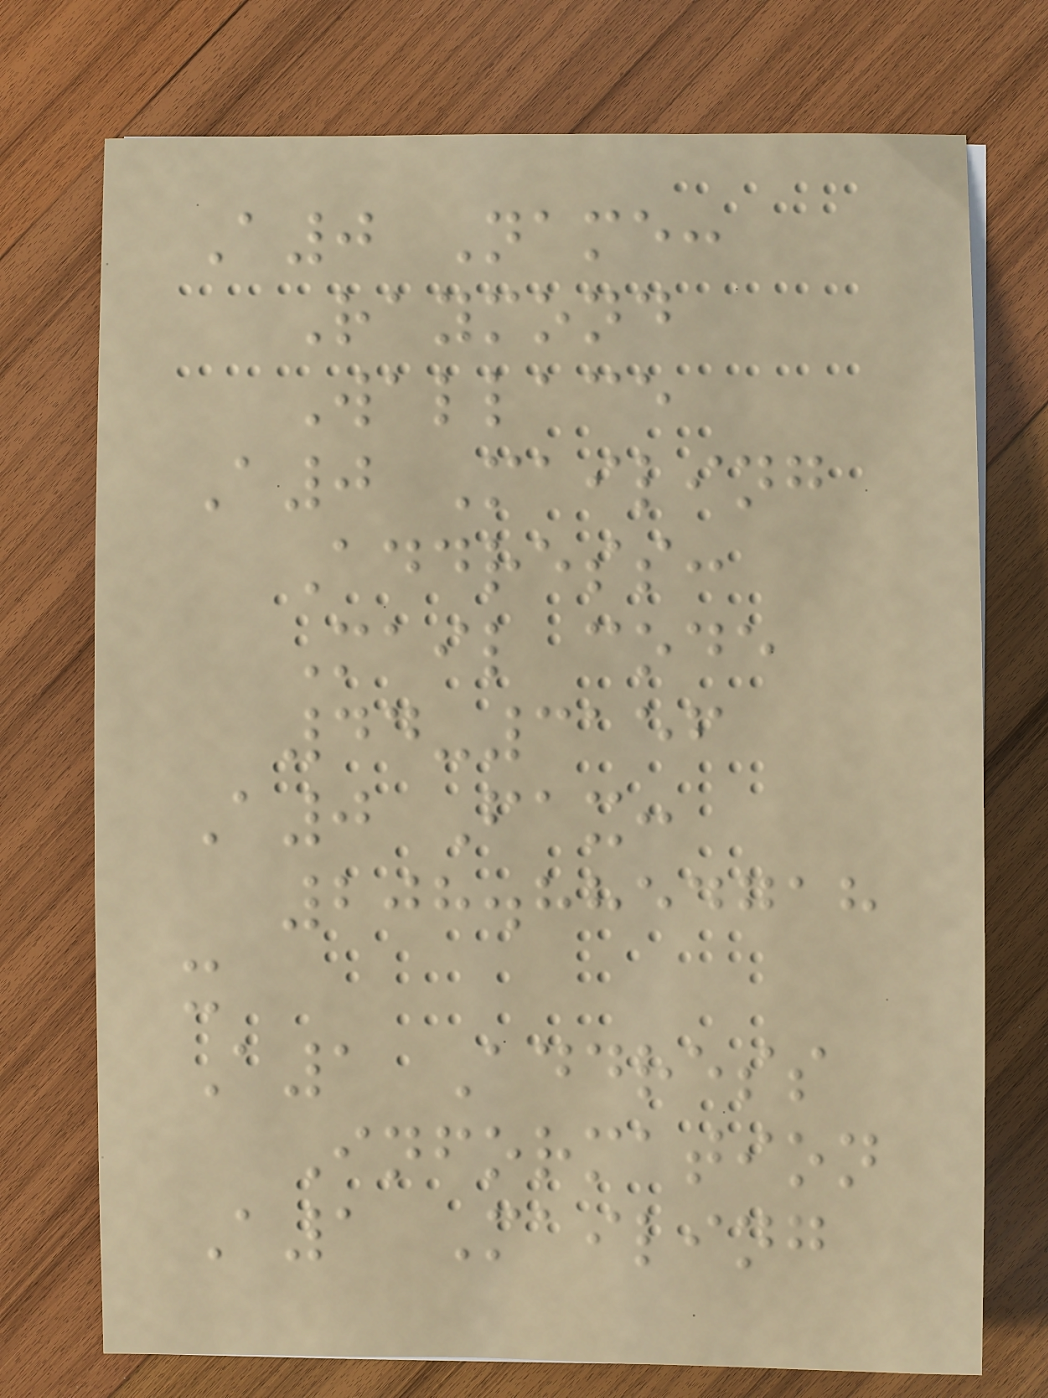A0 Name:
Raymond
Wallace
A0 Mailing
Address:
Mail code
44-3156
A0 Fax:
208.8854718
x
A1 Address
Information
A1 Mailing
